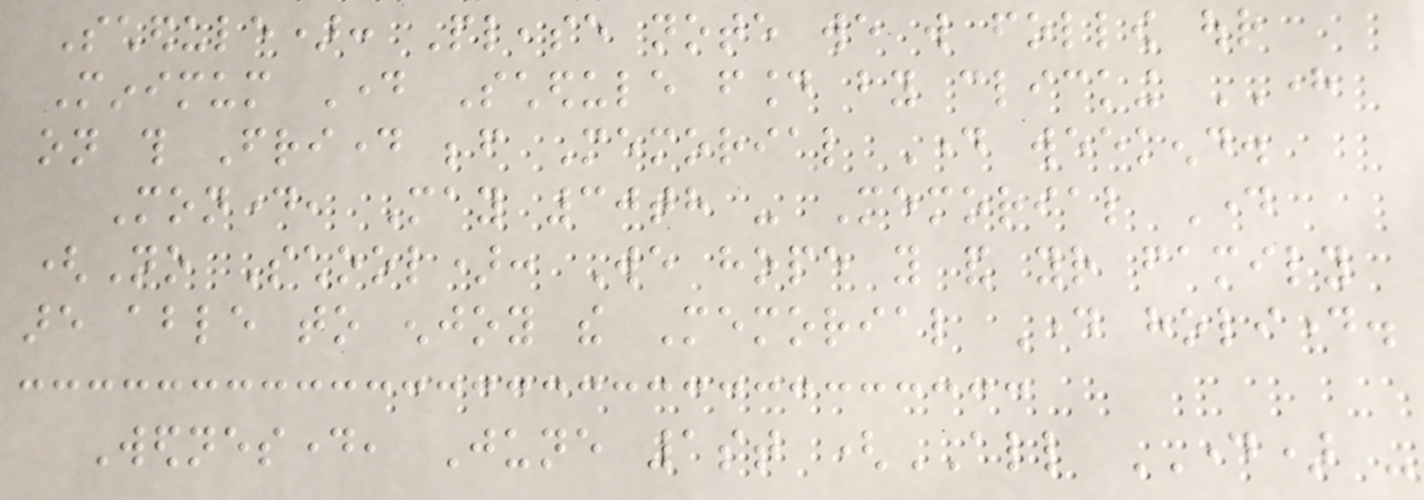Schedule): Please note we will follow our
Minimum Day Schedule found by clicking HERE
on this Friday before Memorial Day weekend.
Monday, May 30th - Memorial Day
(No School): We hope you and your family
are able to enjoy the Memorial Day holiday.
Wednesday, June 1st (ALL DAY) -
